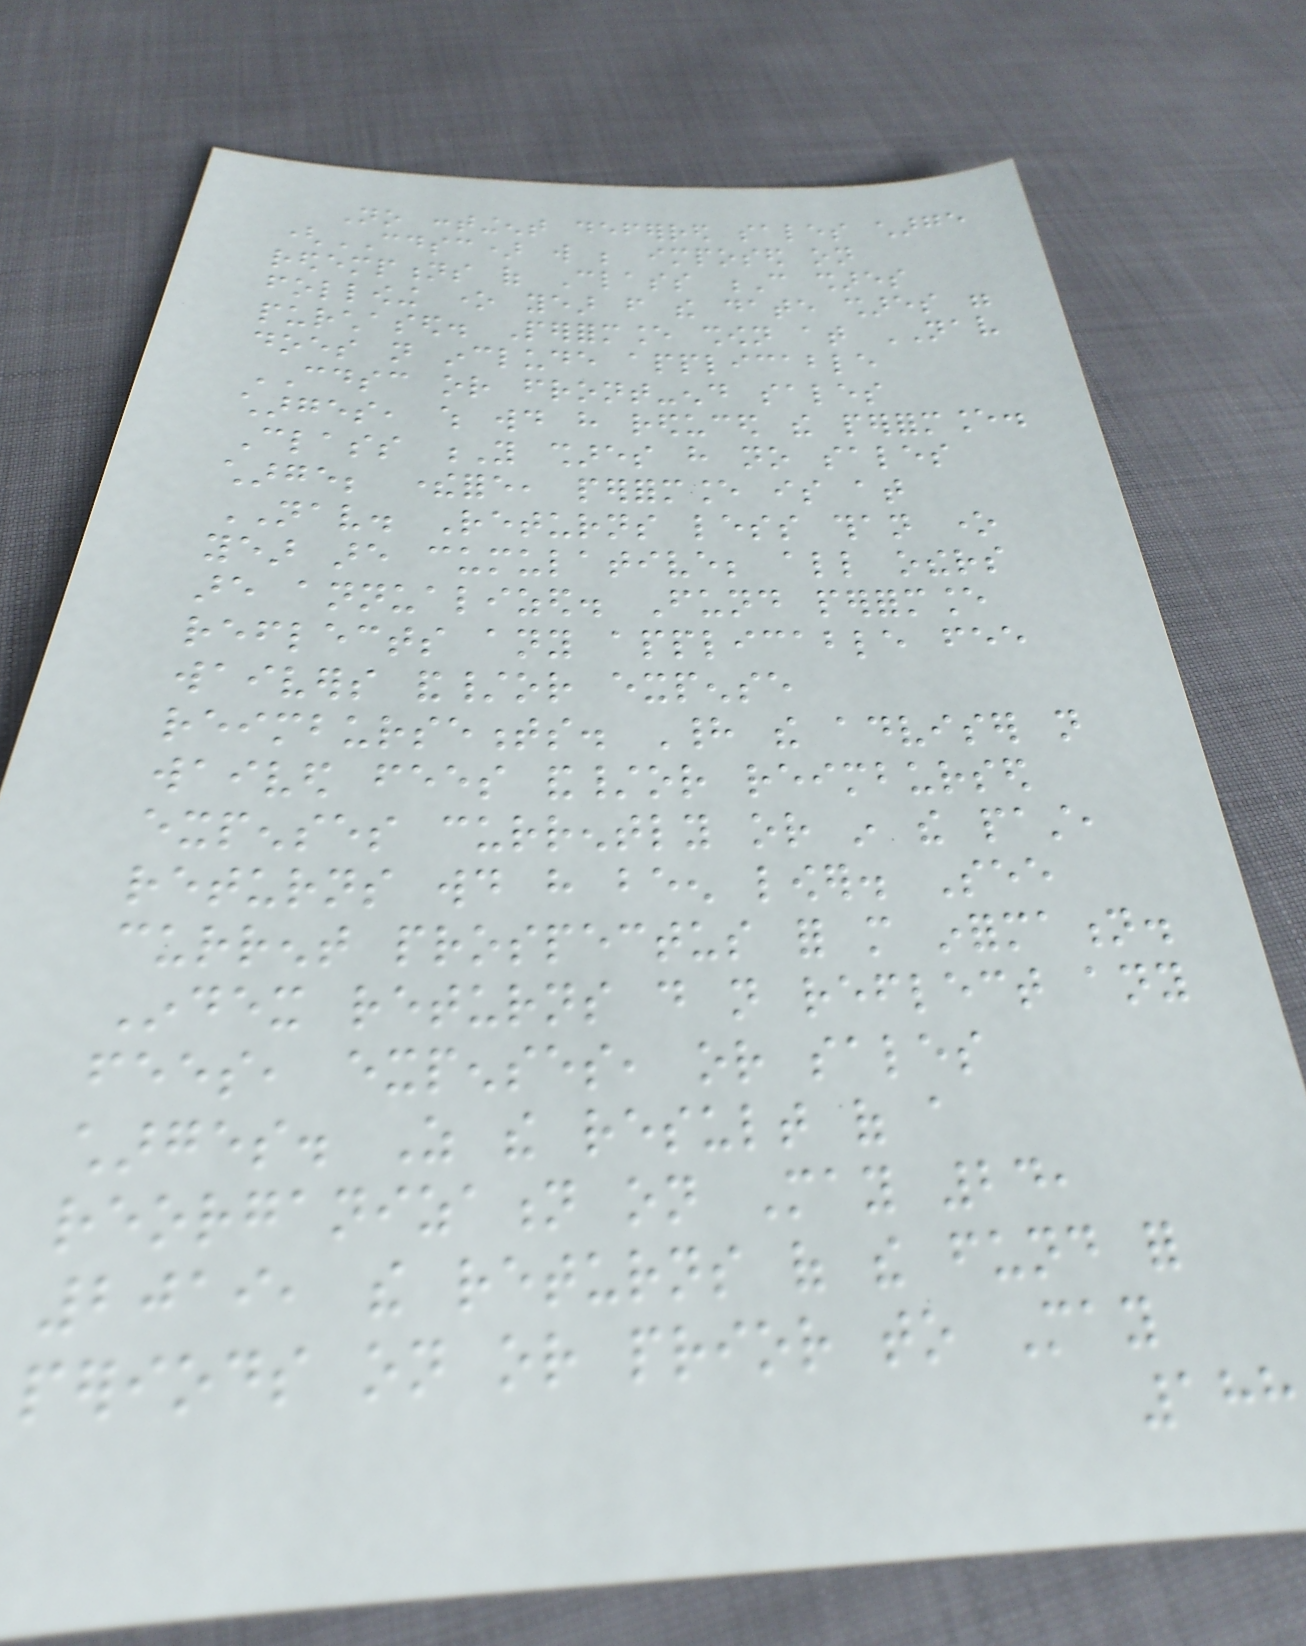No contingent deferred sales charge
(CDSC) will be imposed on
redemptions of Class C shares
following one year from the date shares were
purchased. Performance shown at NAV
does not include applicable
CDSC or front-end sales
charges, which would have reduced the performance.
Class Y shares have no sales
charge; therefore, performance is at
NAV. Returns less than one
year are cumulative; all others
are annualized. Fund performance
reflects any applicable fee
waivers and/or expense
reimbursements. Had the adviser not
waived fees and/or reimbursed
expenses currently or in the past,
returns would have been lower. See
current prospectus for more information.
Index returns do not reflect any
fees, expenses, or sales
charges. As the result of a
reorganization on May 24,
2019, the returns of the fund for
periods on or prior to May
188
